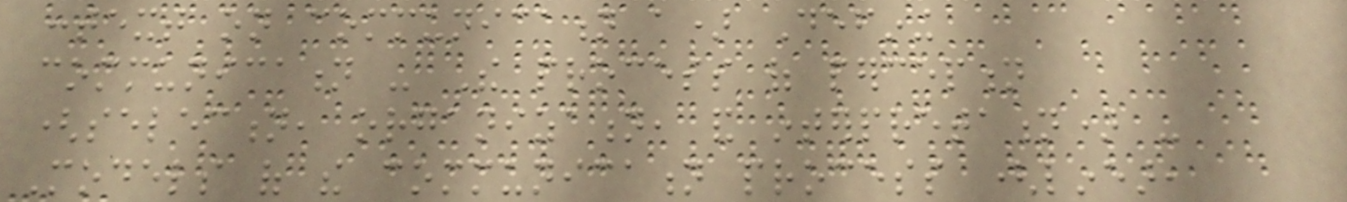context on communication a) Defining
communication - The process of perception
(selection, organization, and interpretation) -
Models of the communication process (linear,
